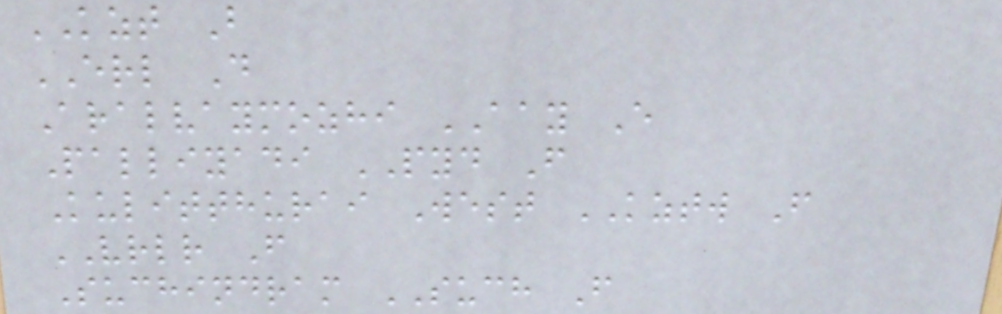KZT B
ERL D
Aralvaymozhi AAY E
Palliyadi PYD F
Kulitthurai West KZTW F
VRLR F
Suchindram SUCH F
